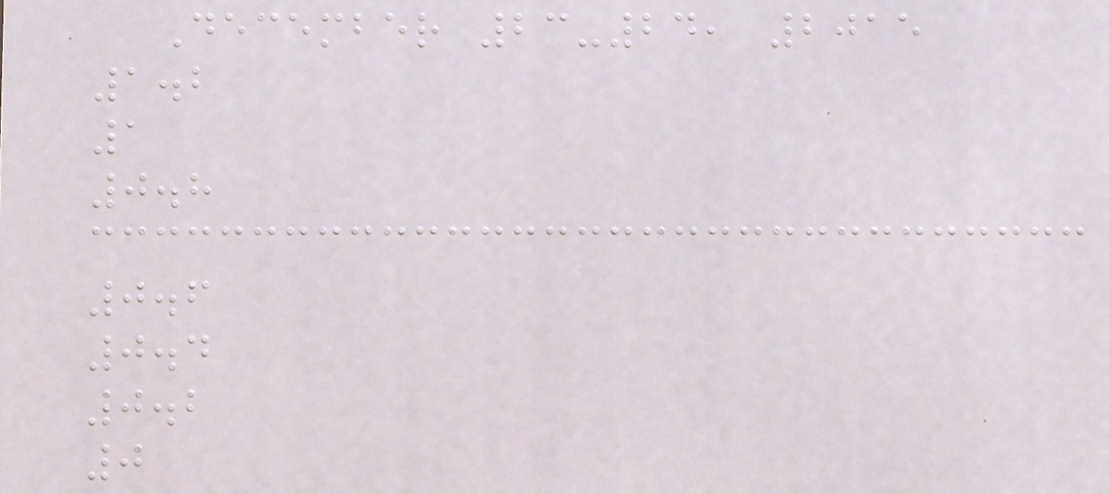December 23-24, 2015
1.2
1
0.8
0.6
0.4
0.2
0
